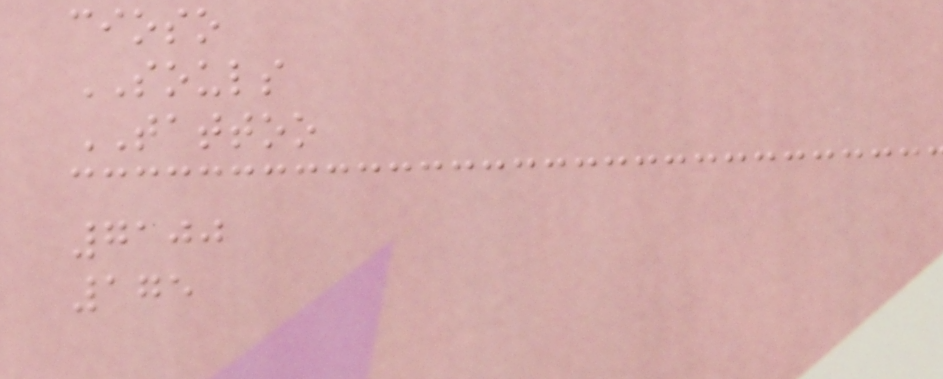cioso
SOULS
TATTOO
7100
175
